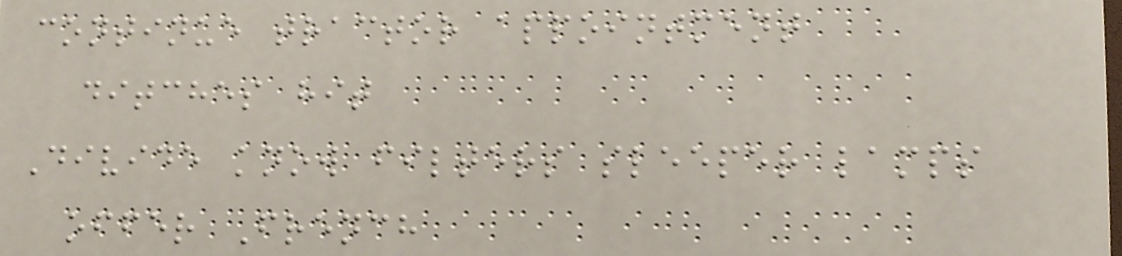continue tractor appointment
ditches hit
Divide know filters sleeper lamps
offer French
